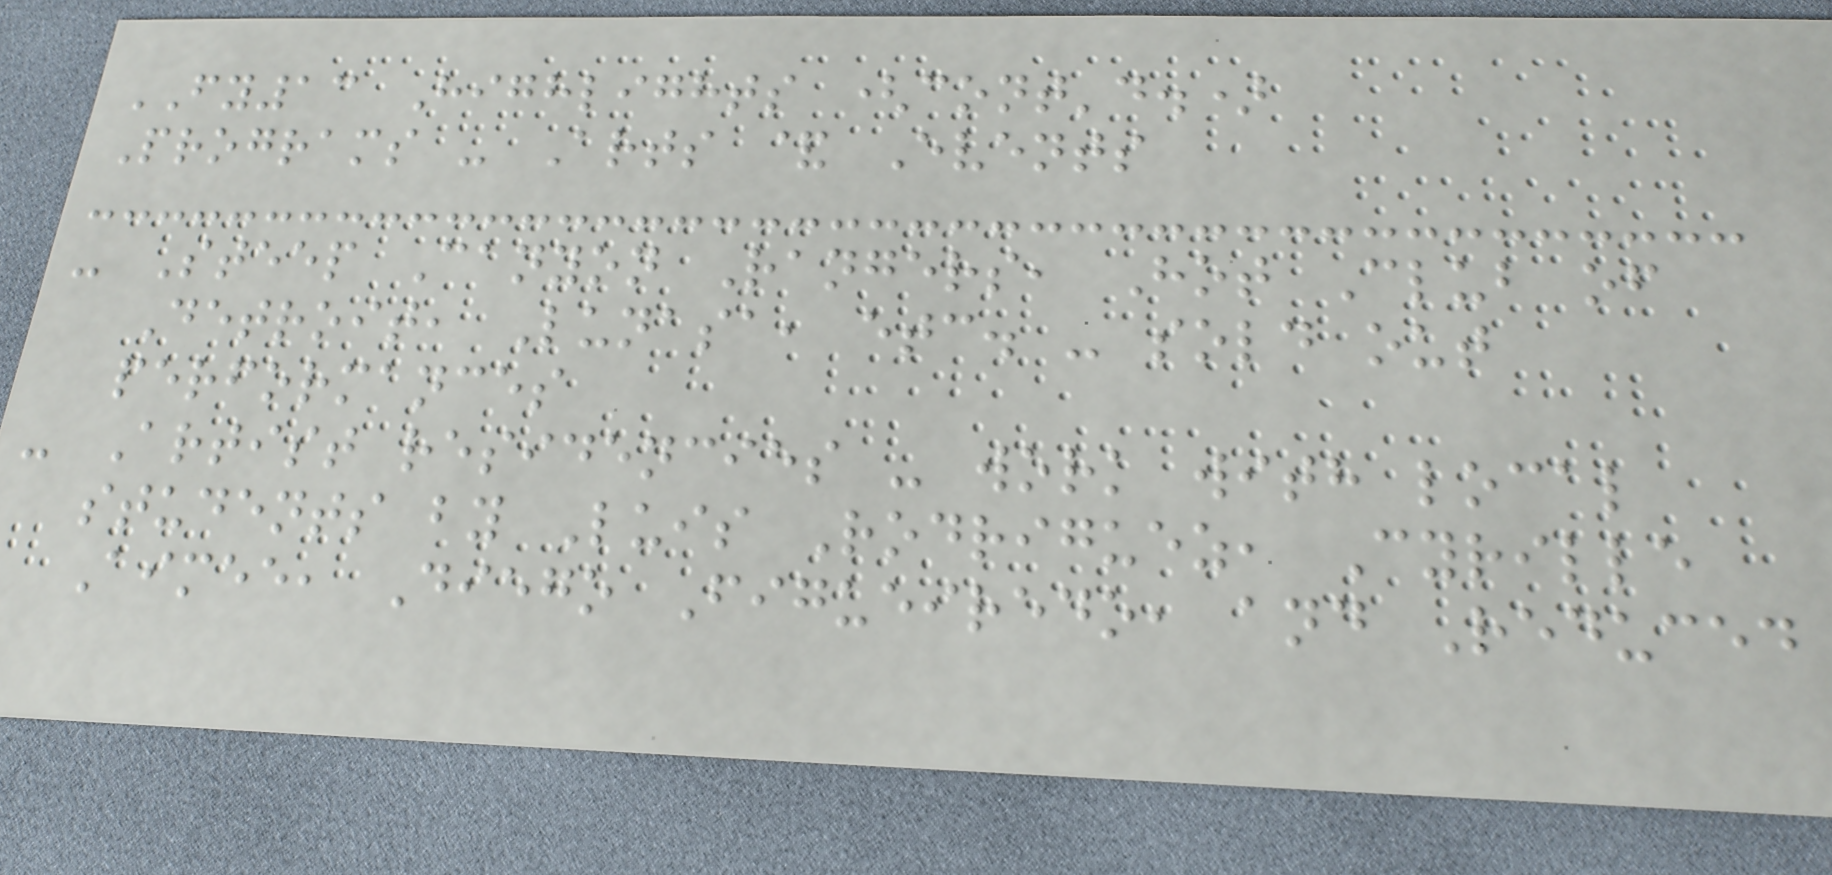FY13 Highlights (cont'd.)
Programs - Arts & Events
- Steep Canyon Rangers, Hot Club of
Detroit, Lunasa, etc. - sold out
performances
- Artist residencies - work with local
students by Luis Rodriguez, Cyrille
Aimee, Diego Figueiredo, and Reduced
